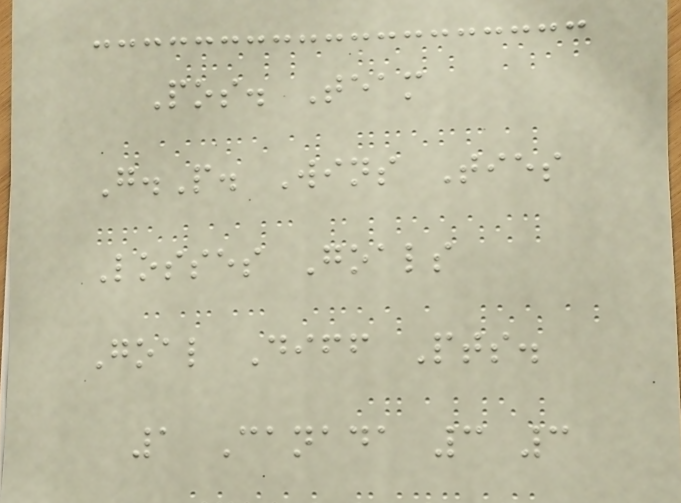Pos. Team
G.P. Wins Ties
Losses Goals
Goal Diff Pts.
1 Canada 3 3
